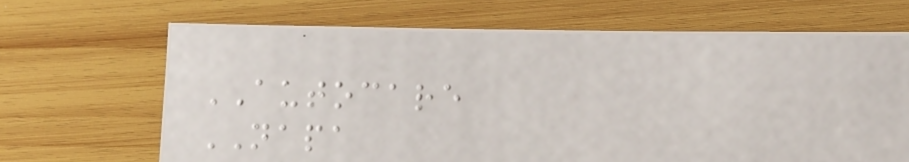AUTOCARE
NAPA
